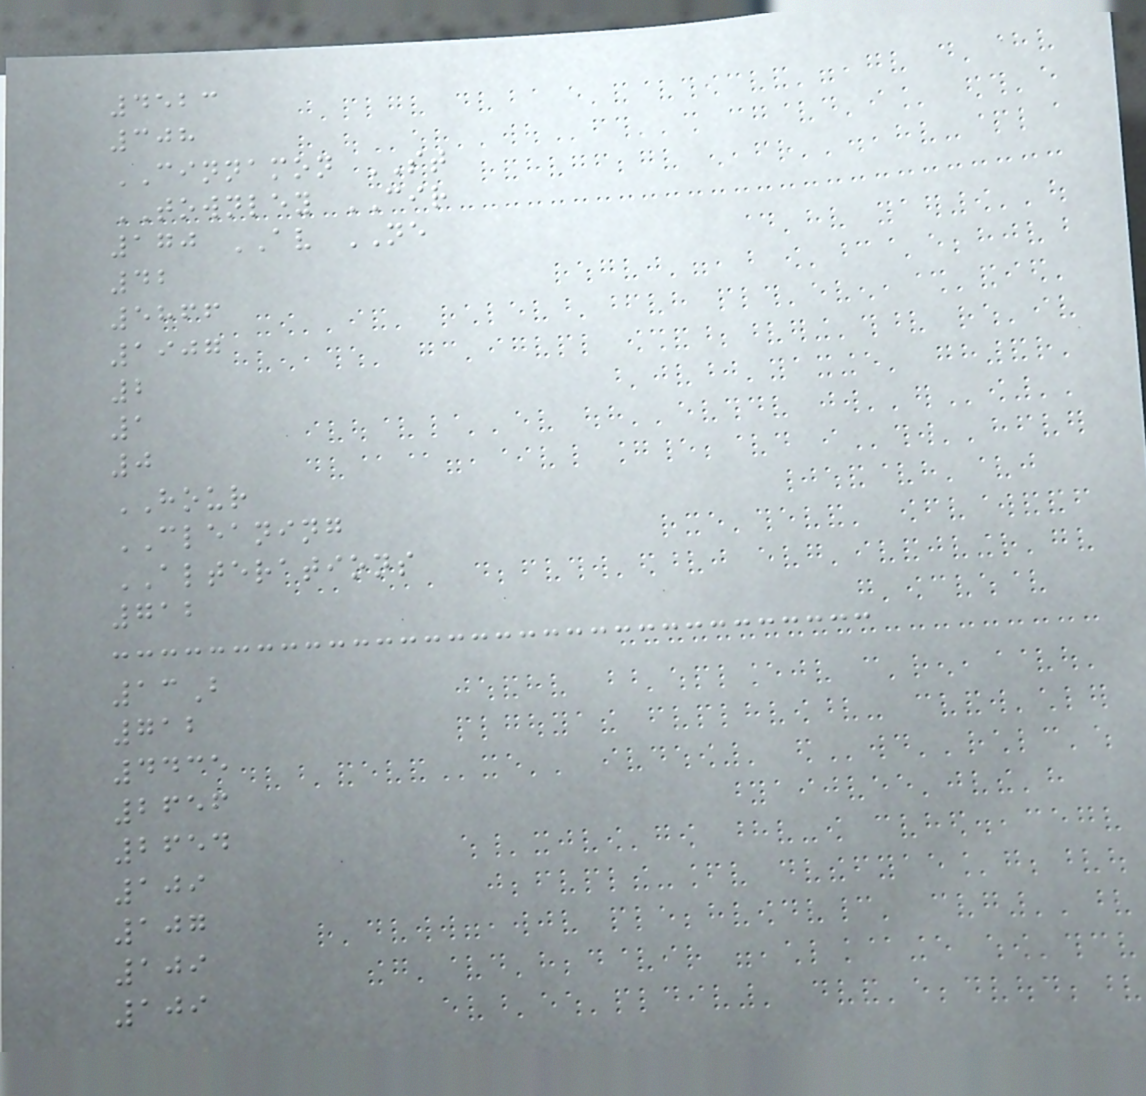4523
308
CINNAMON ST
TOWNLEY CIR
170 AV NE
42
5866
1907
2
1
0
HOUR
CLEANING
ALTERATIONS
712
13B
712
4435
2656
2654
109
107
109
109
